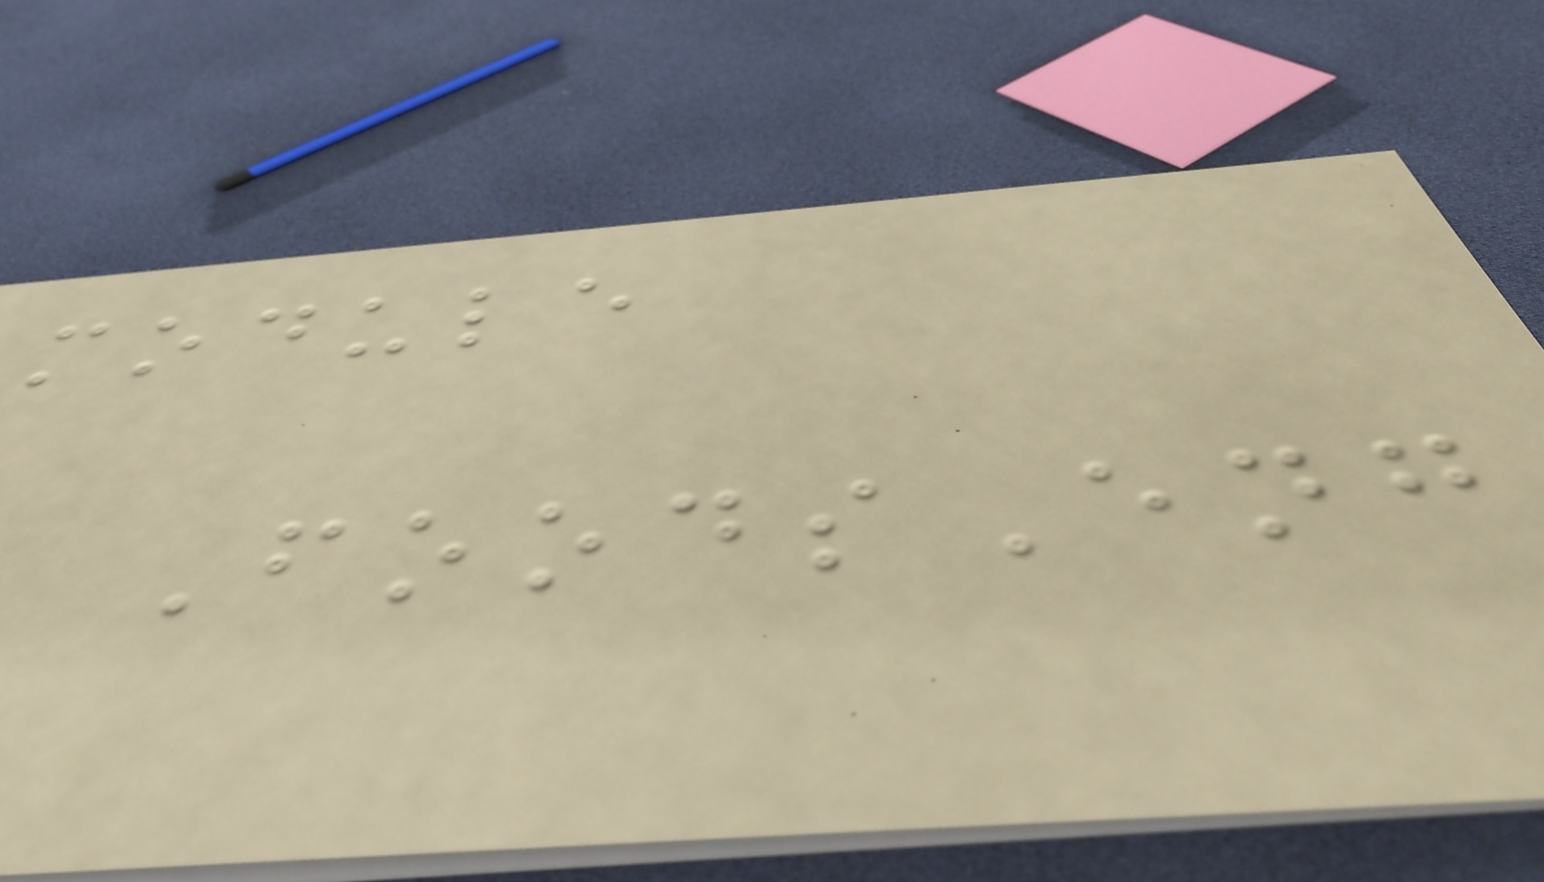module
FoodsEng
